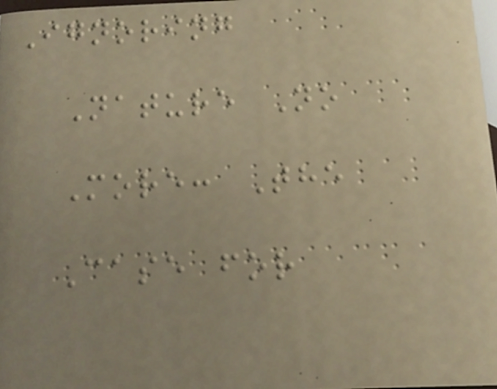Ignoring
Nature No
More: The
Case for
